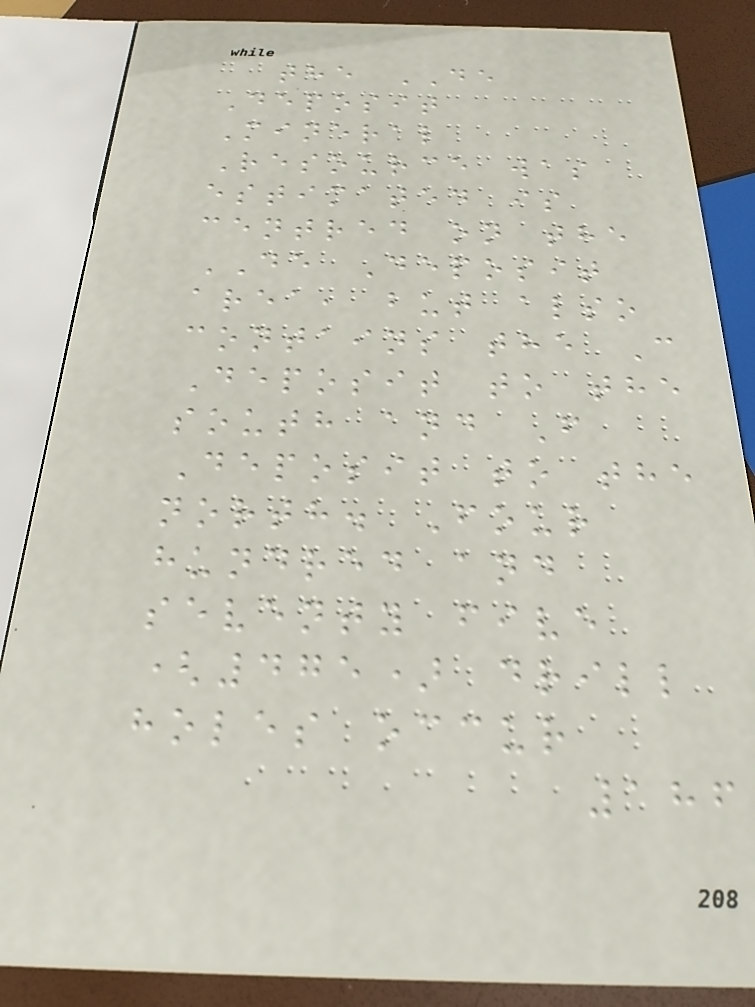the DE
Deposit
Mineral
Resource was
estimated is
centred on the
DE Deposit
area, but also
contains the C
Deposit to the
south and F
Deposit to the
north. Four
hundred and
seventy five
(475) drill
holes occur
186
